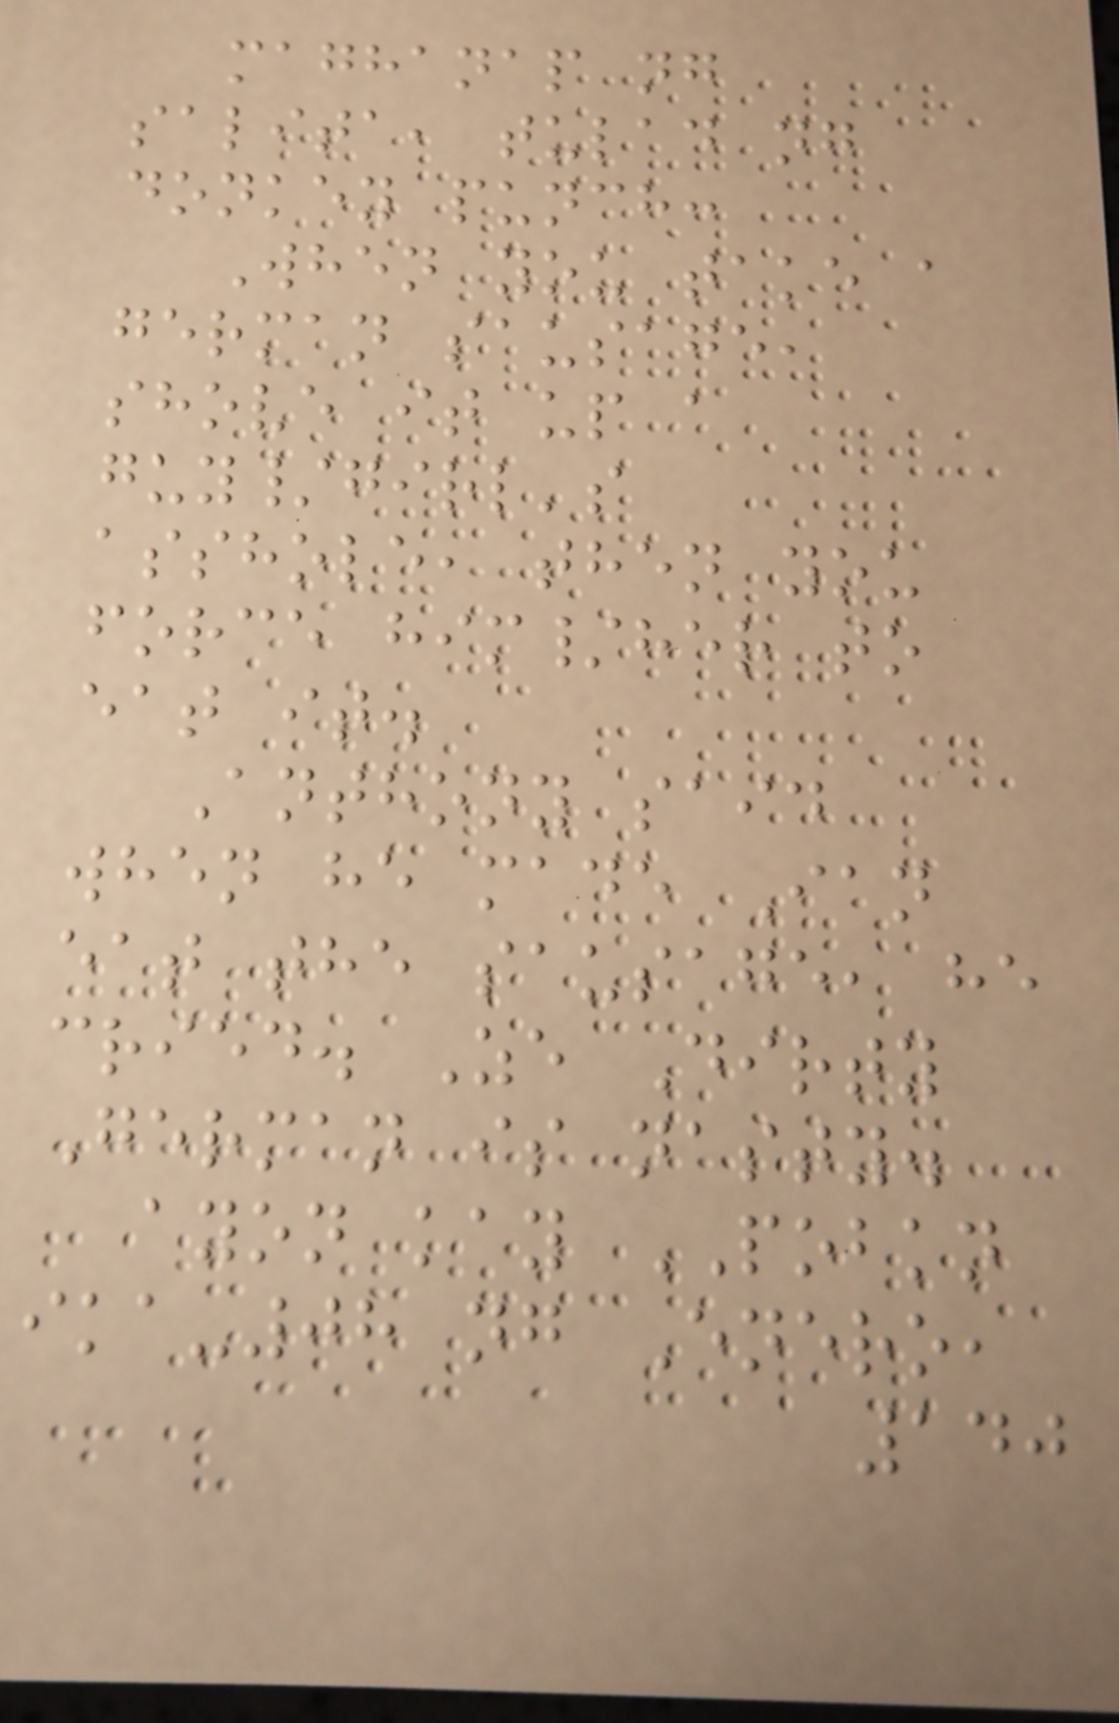maghanap ng
salita, tulad ng
donkey punch:
When you take a
german sausage,
shove it up a
guy/girl's
asshole, then you
force him/her to
eat it.
Anthony said
when he made Ian
eat the sausage, he
cried. Ze Dirty
German is nasty.
ayon kay POBKN
ika-08 ng Enero,
140
